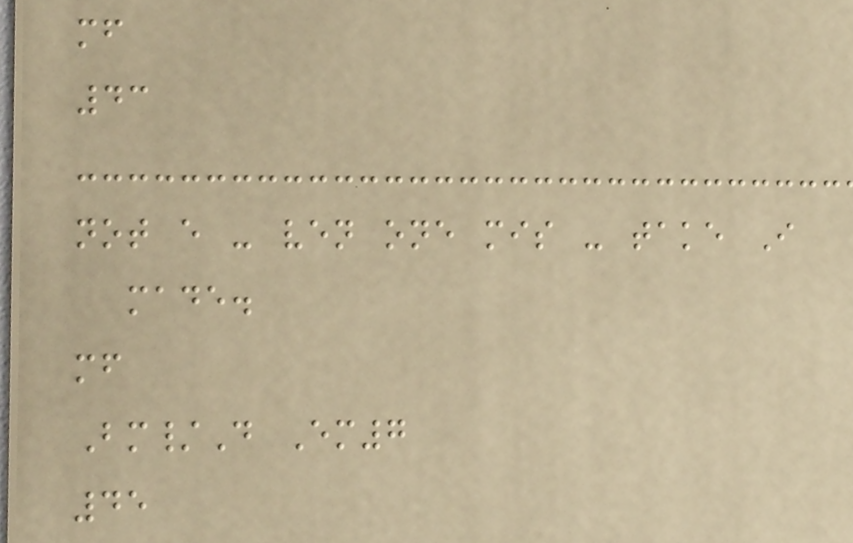mf
43
not e - ven one mis - take I
made.
mf
Bm/D Em7
45
